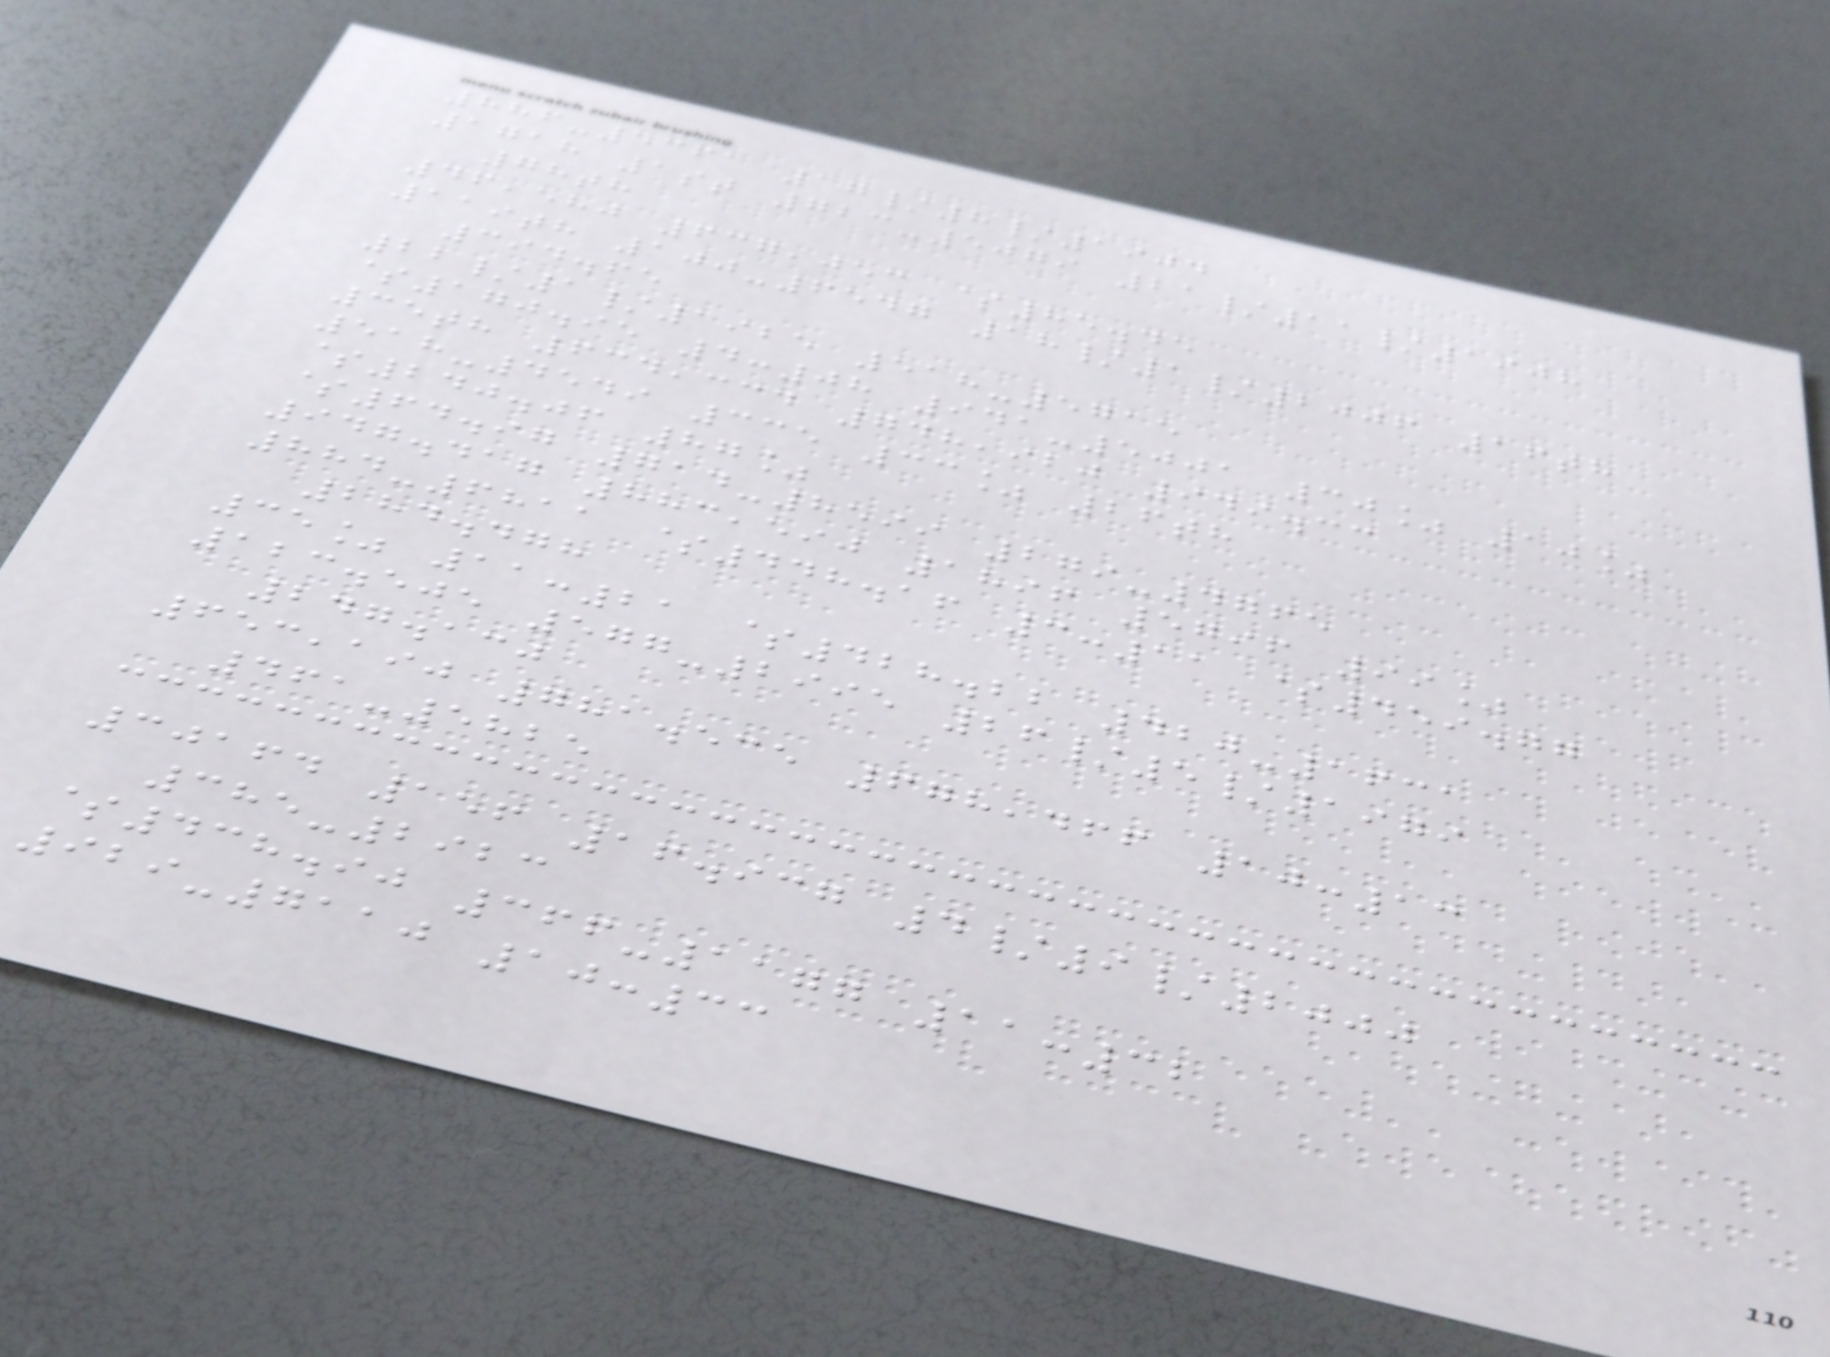886-5361 17/8/1904
1718 1st 723-5079 21/11/1908
78th
46,580 637,053 $85.45
119th 100-6547 18/1/2006 16th
394.65
22/1/1925 518-5715
$170.95 4:08 941-5001 30% 10%
35th 634,334 748,920 949.33
518-4549 335 33% 26th
$240.06 87%
$64.97 714-8599 279-4765
947.417 883,590 1896 5796 99%
884-6811 $448.16 3:11 $459.77
284.478
35% 11:21 $428.22 420-1631
123.505 577-2995 26/5/1979
247.130
653,190 781.535 678,466 10:13
461-5825
30164 156 16.937 4/9/2000
385-2923
$438.90 366-1177 11:32
929-7110 10:33
